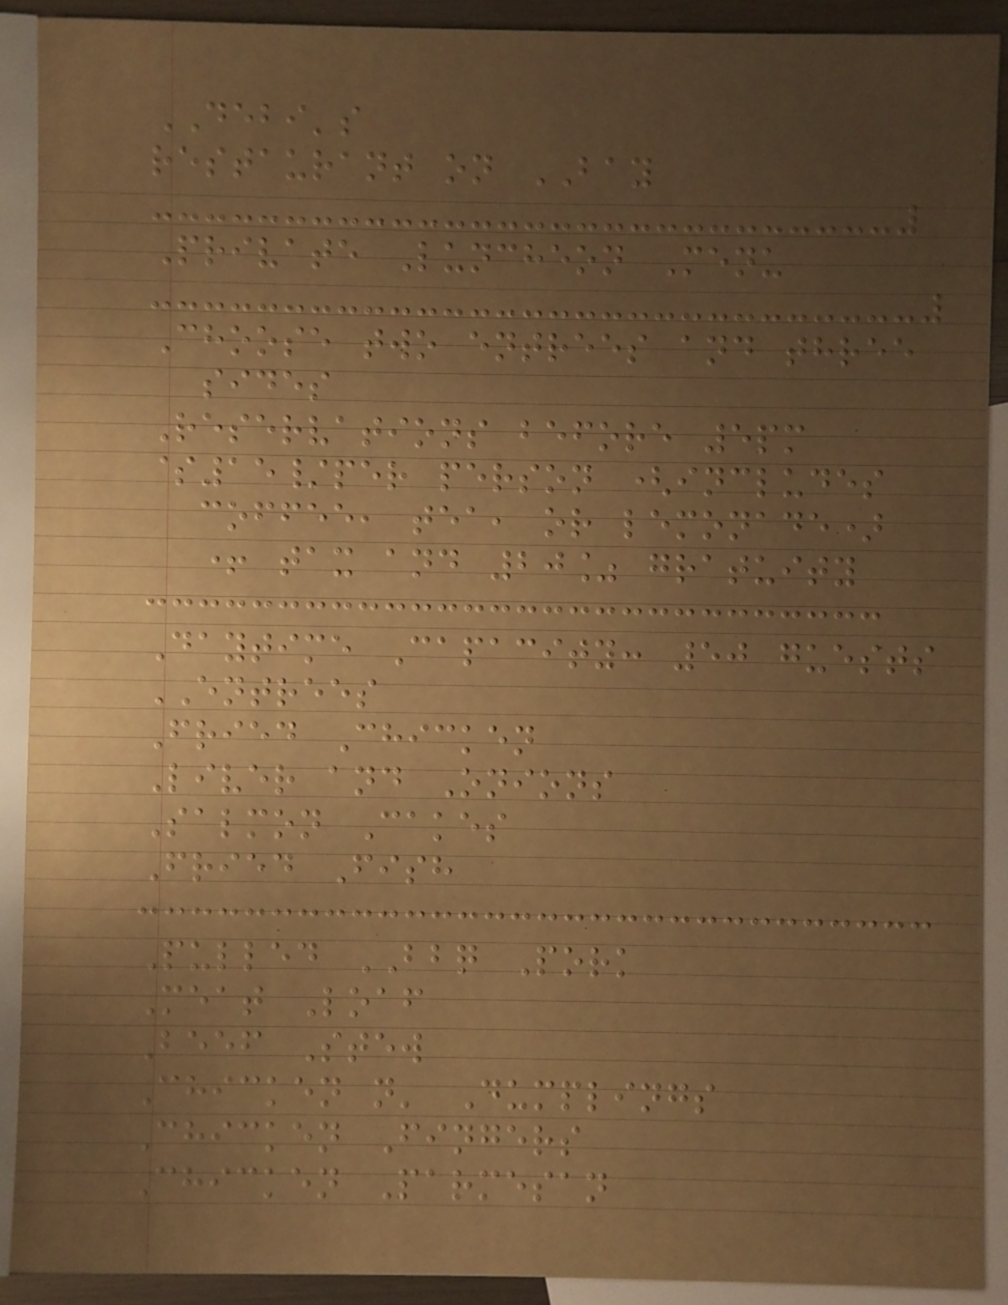DEBI's
restaurant on BAY
Private Luncheon Menu
Choose two entrees and three
sides
Reservations before 5pm
$15/per person (includes
coffee, tea, or lemonade)
+ tax and 20% gratuity
Daytime Capacity: 50 guests
ENTREES
Fried Chicken
Liver and Onions
Salmon Cakes
Fried Fish
Pulled BBQ Pork
Meat Loaf
Beef Stew
Chicken n' Dumplings
Chicken Fingers
Chicken Parmesan
